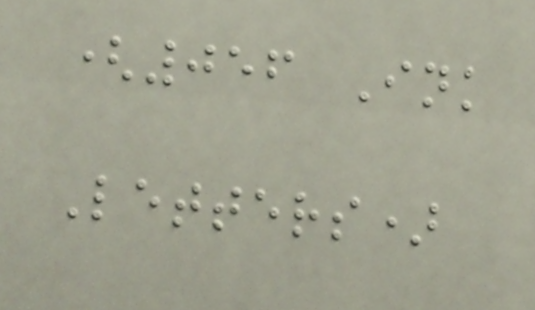(056 Ink
Letters)
